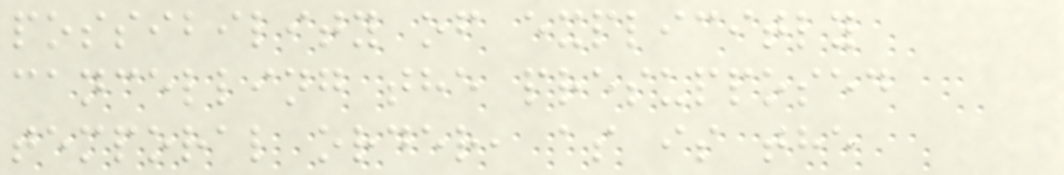possibility of explicitly
cancelling the presupposed
temporal order, as is the
